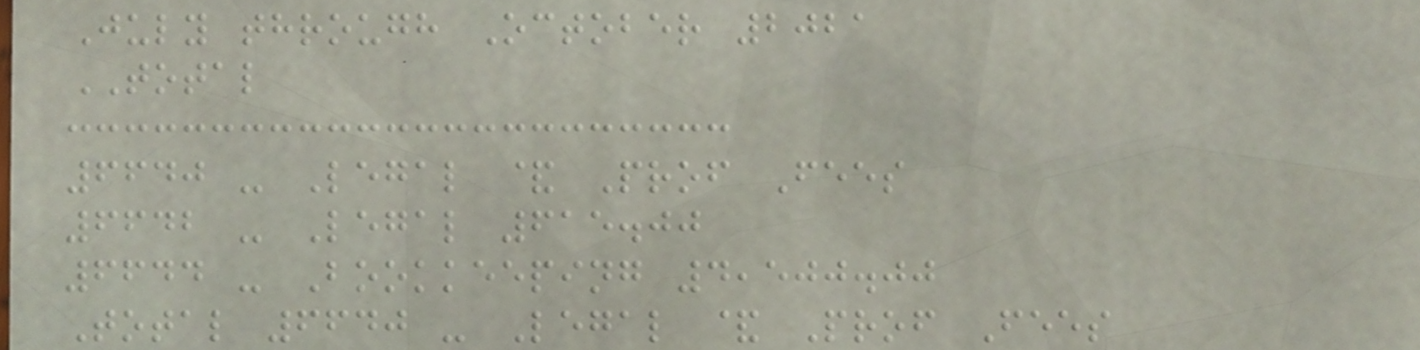July through October 2021
TOTAL
6640 - Legal & Prof Fees
6642 - Legal 615.00
6644 - Bookkeeping 4,500.00
Total 6640 - Legal & Prof Fees
